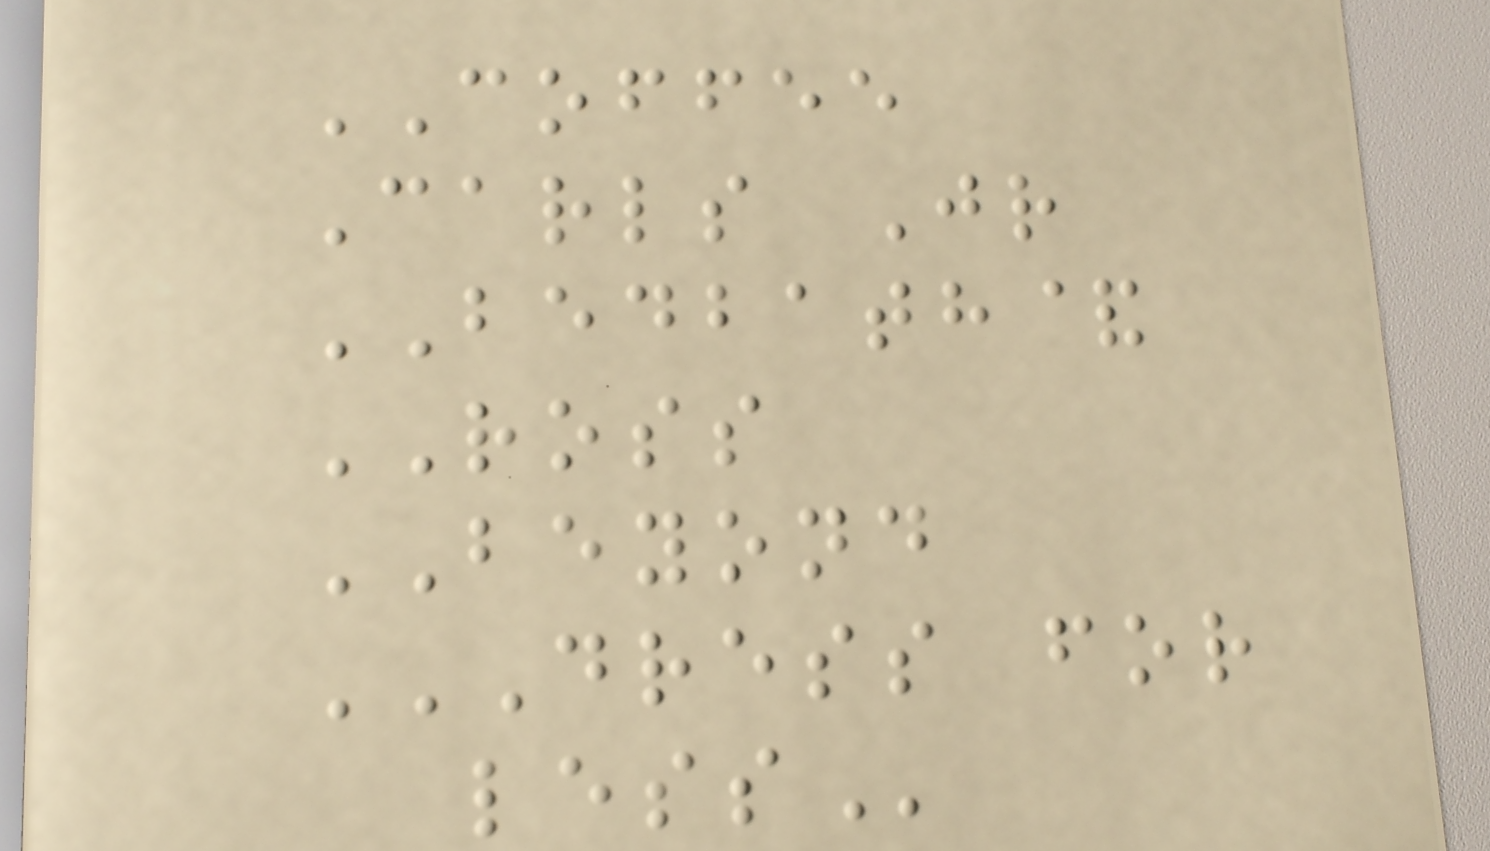COFFEE
Carls Jr
BEDBATH&
ROSS
BEYOND
DRESS FOR
LESS
